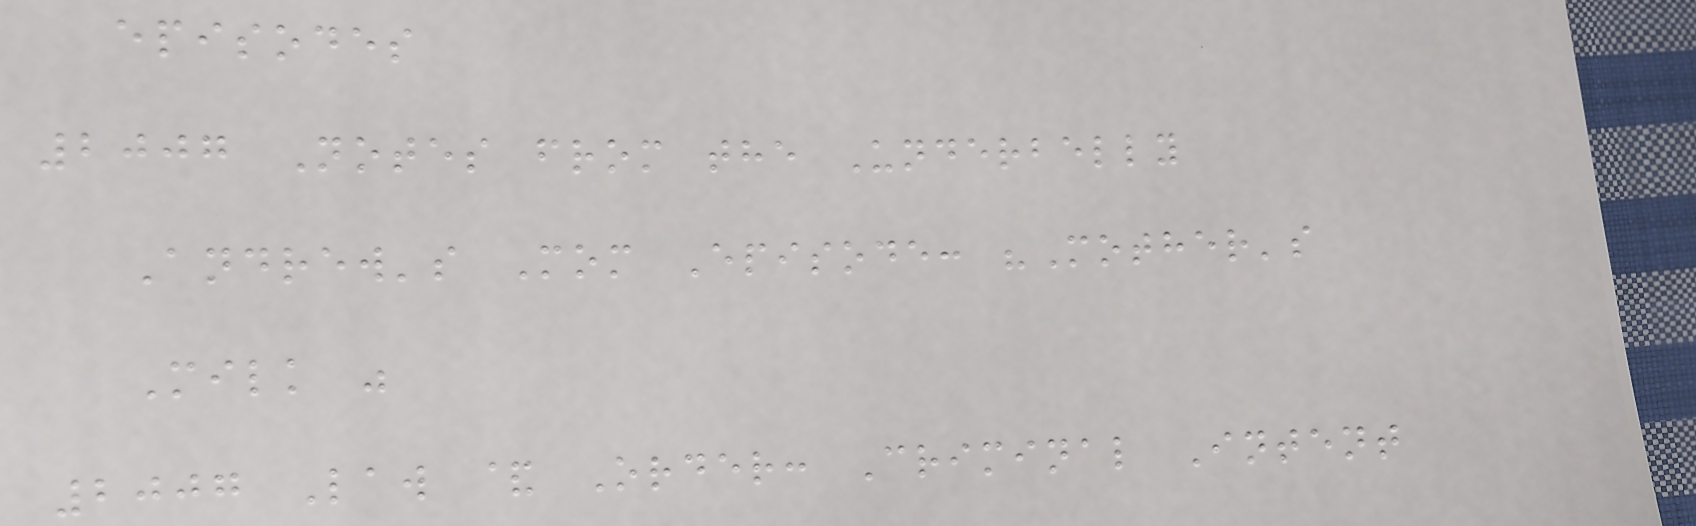episodes
2007 Notes from the Underbelly
Andrew's Mom Episode: "Mother's
Milk "
2007 Law & Order: Criminal Intent
